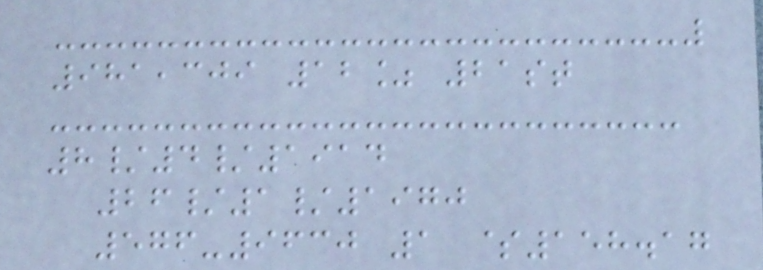981,309 12% 21st
8/4/1914
26/1/1970
576-9630 1 $158.17
